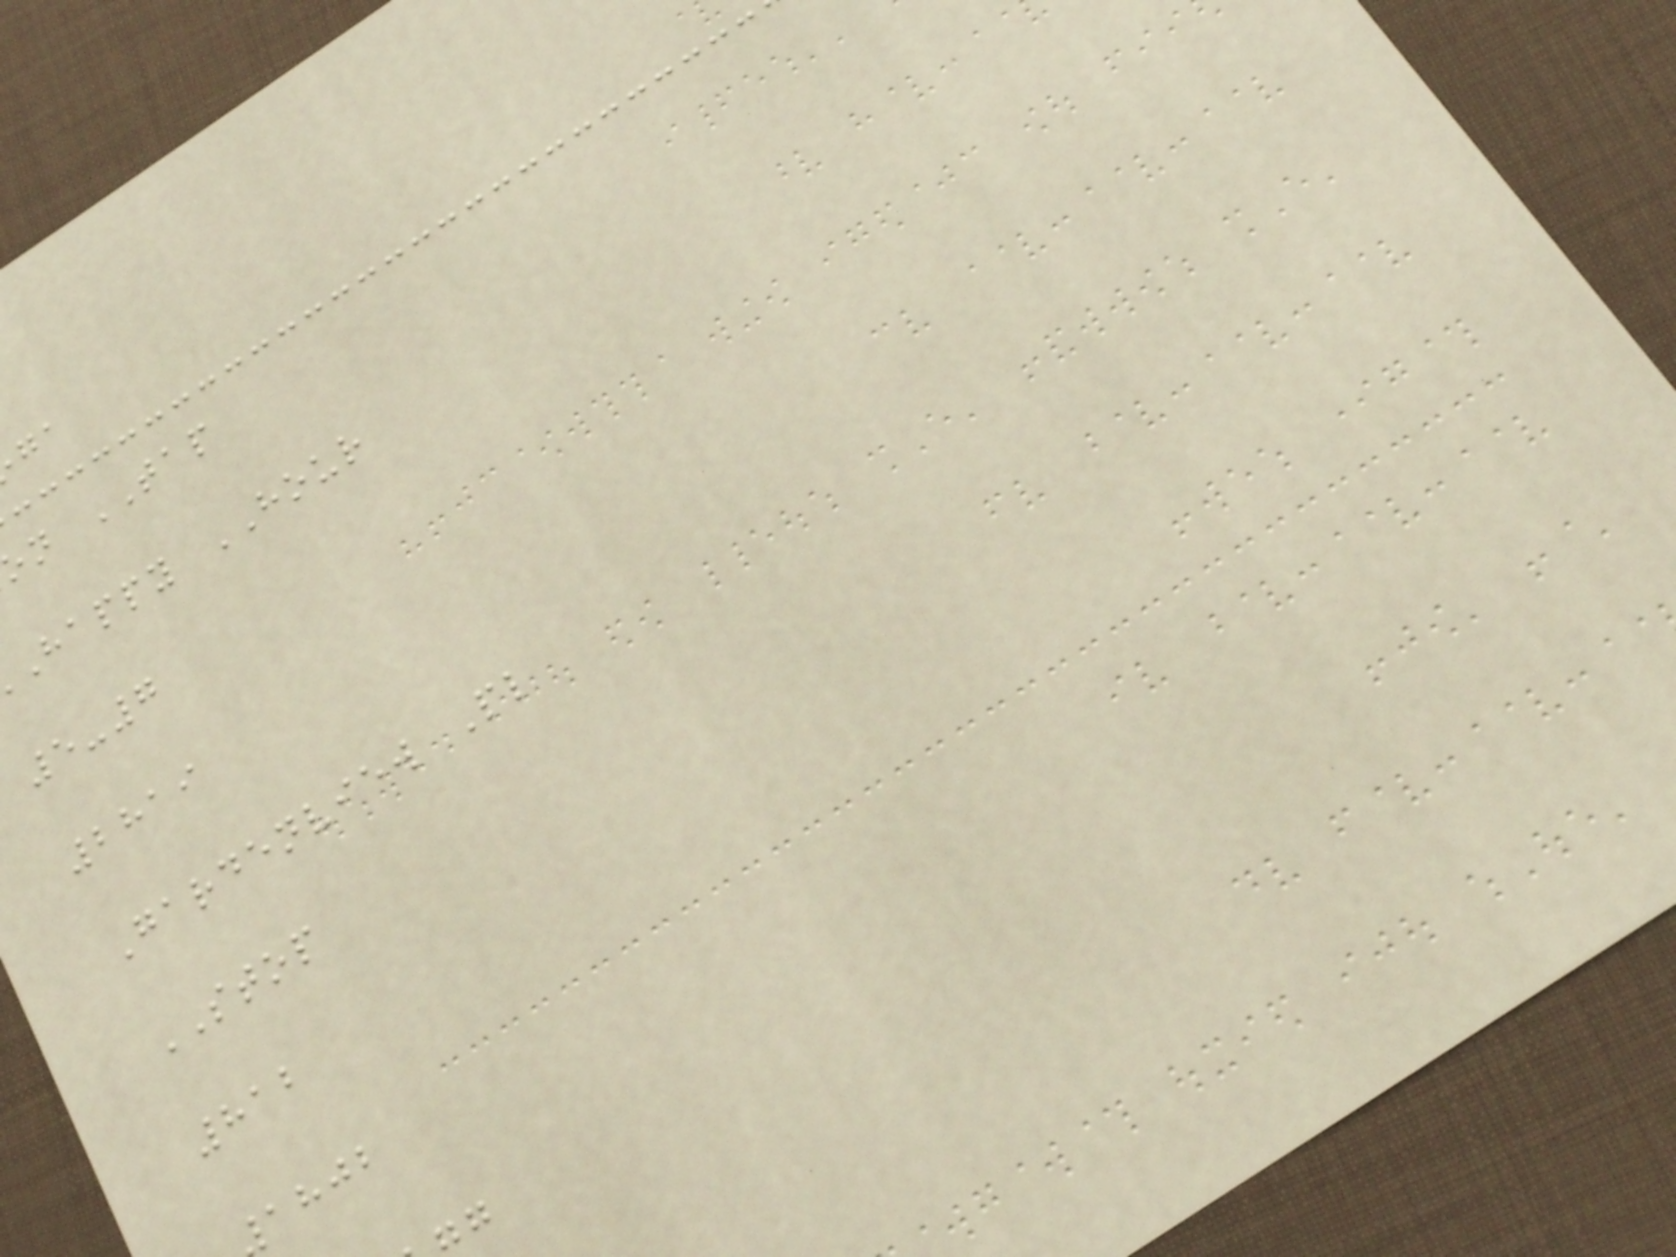n TAP
happy HOUR
5-7
2819
Gardenview Pl
STOP
812
ahjb
